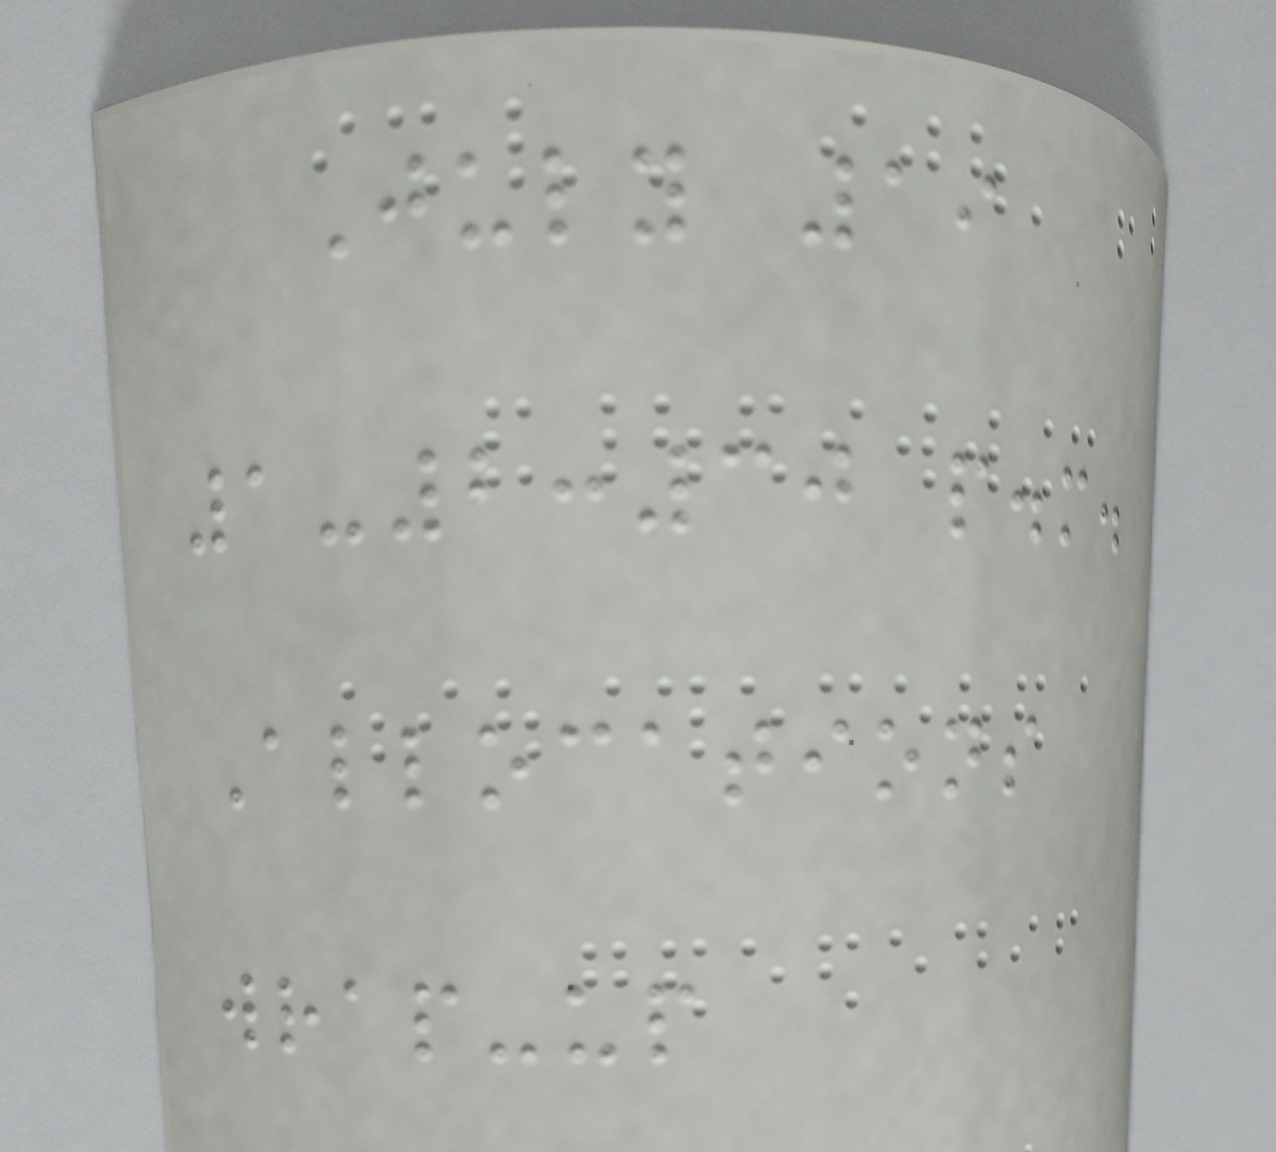July 19
1-2:30 p.m.
Allocations
wrap-up
